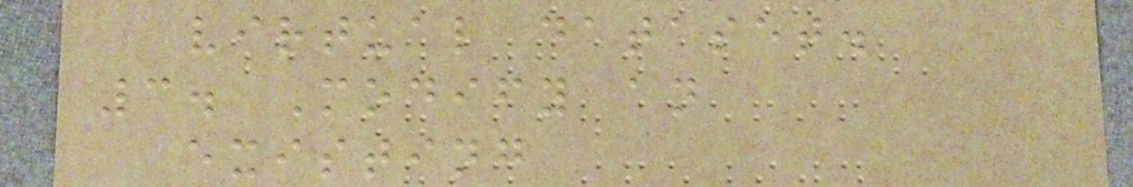virtual dataset.
3. Modify an
existing
